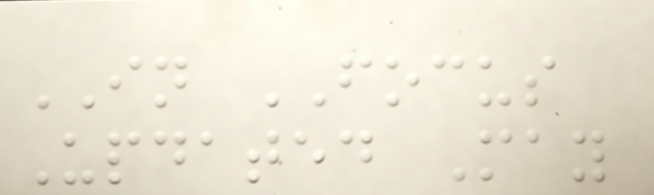IN FOCUS
Updated May
